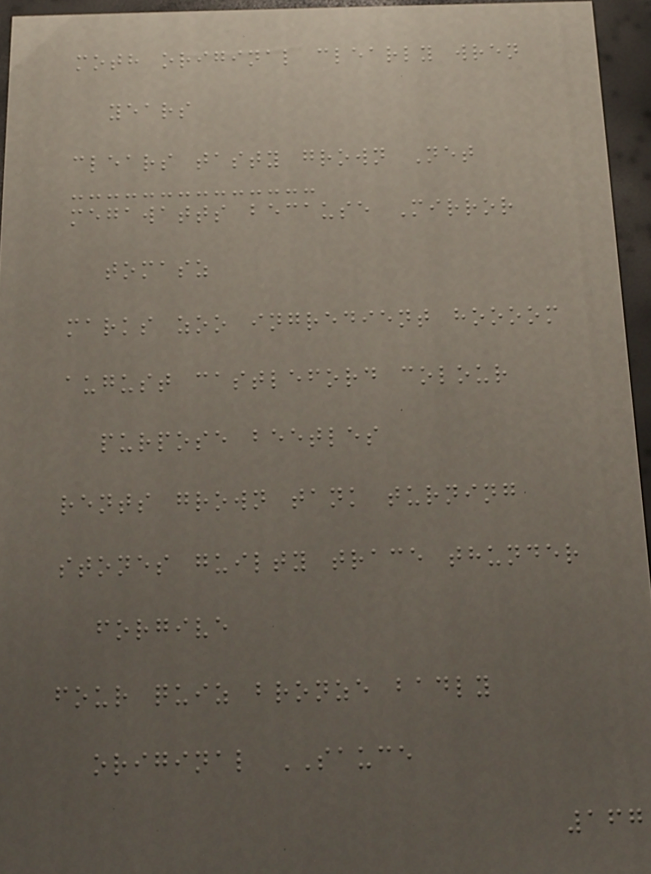moth original clearly wren
years
clears tasty grown Net
megawatts because Mirror
tomasz
marks zoo ingredient hoooom
august castleford colour
purpose beetles
rents grown tank turning
stones guilty trace thunder
forgive
four quiz bronze badly
original SAUCE
167
